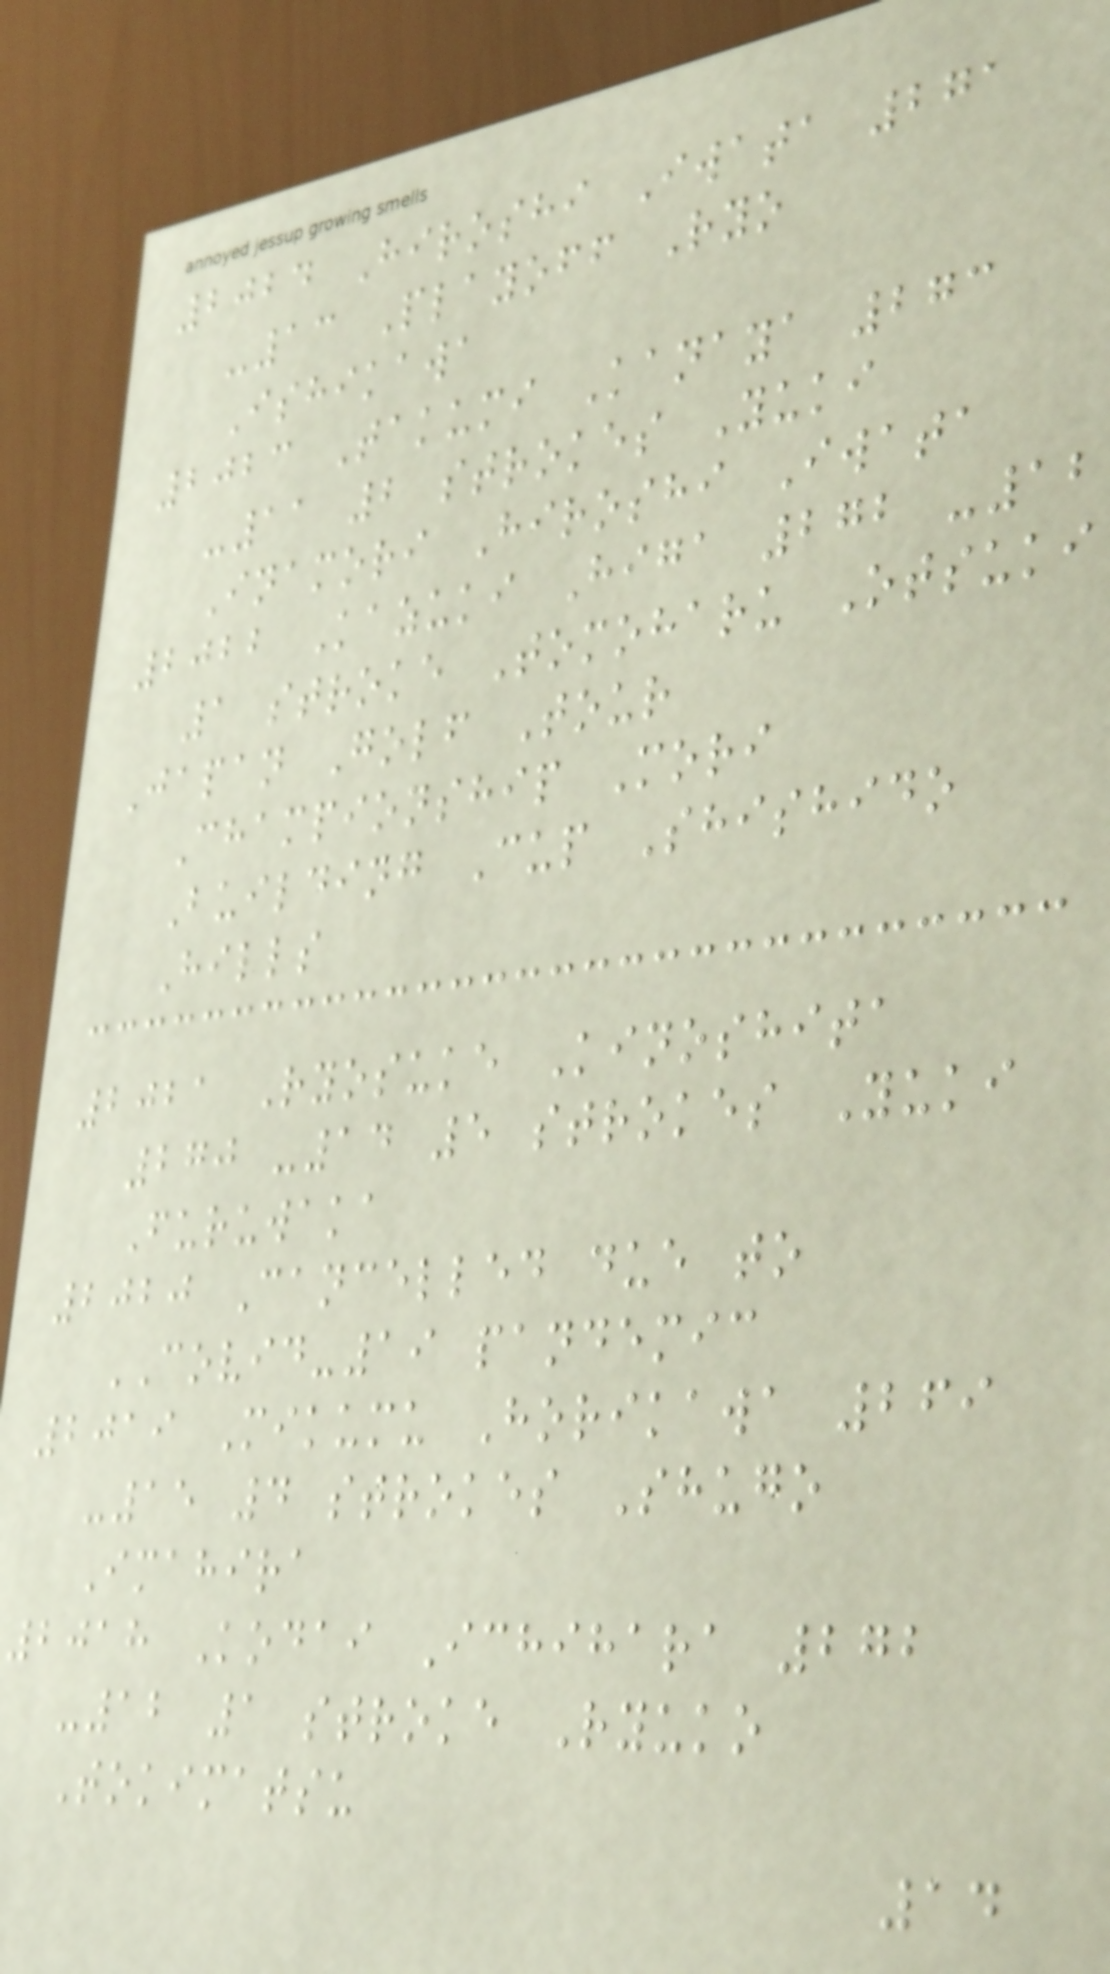2024 Hiroshi Iwata 271
-13 Playoff Ryo
Ishikawa
2023 Takumi Kanaya 273
-11 2 strokes Yuki
Inamori Hiroshi Iwata
2022 Kazuki Higa 272 -12
1 stroke Tomoharu Otsuki
Japan Golf Tour
Championship Mori
Building Cup Shishido
Hills
2021 Ryosuke Kinoshita
270 -14 5 strokes Yuki
Furuwaka
2020 Cancelled due to
COVID-19 pandemic
2019 Mikumu Horikawa 269
-15 4 strokes Shugo
Imahira
2018 Kodai Ichihara 272
-12 1 stroke Ryuko
Tokimatsu
14
